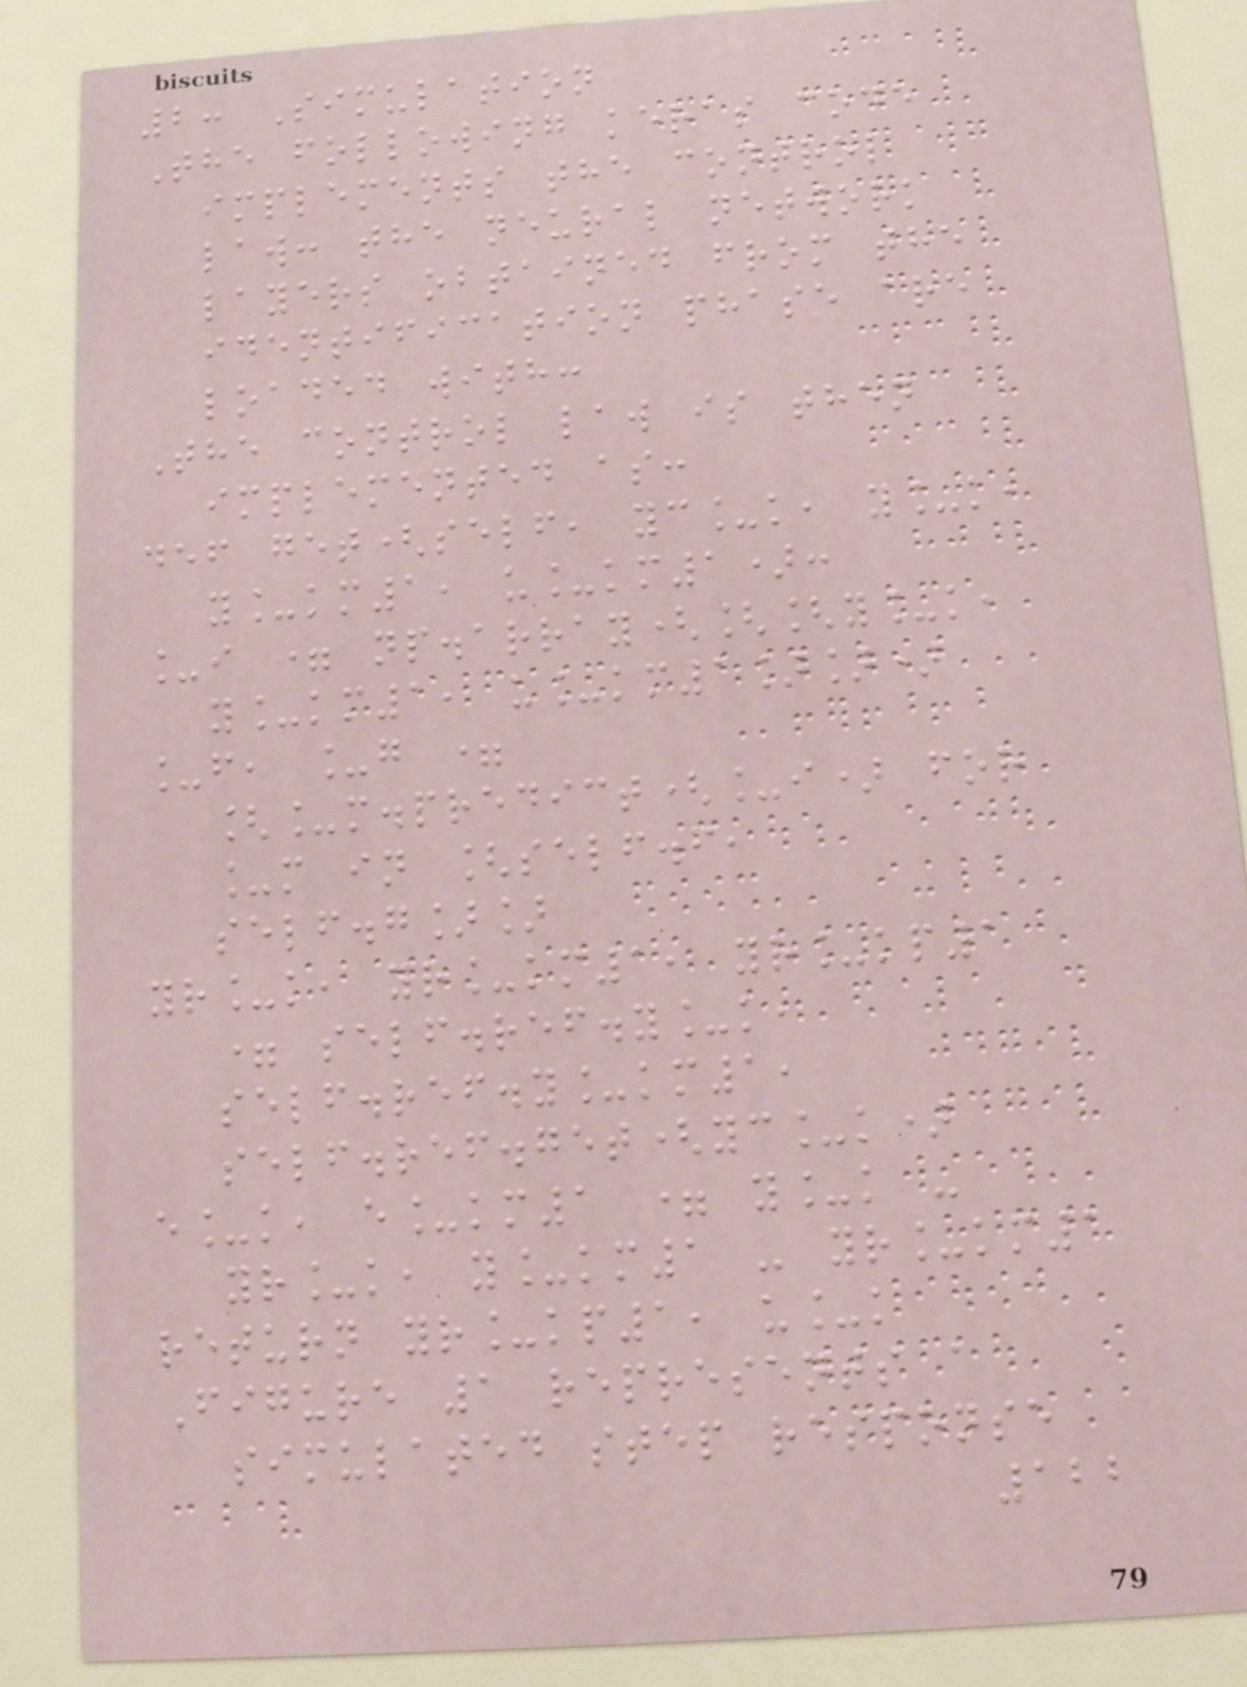2: Simulation
The following keras code
implements the control
law: the neural network
layers obtained from the
identification phase are
loaded with:
The control law is then
implemented as:
def get(self, yc_k, y_k,
y_km1, u_km1):
_i = np.array([[y_k,
y_km1, u_km1]])
_f, _g =
[_m.predict(_i) for
_m in [self.f,
self.g]]
yr_k, yr_km1, yr_kp1
= self.ref.y_k,
self.ref.y_km1,
self.ref.get(yc_k)
e_k, e_km1 = y_k -
yr_k, y_km1 - yr_km1
return yr_kp1, u_k
Figure 1 represents a
simulated step response
122
